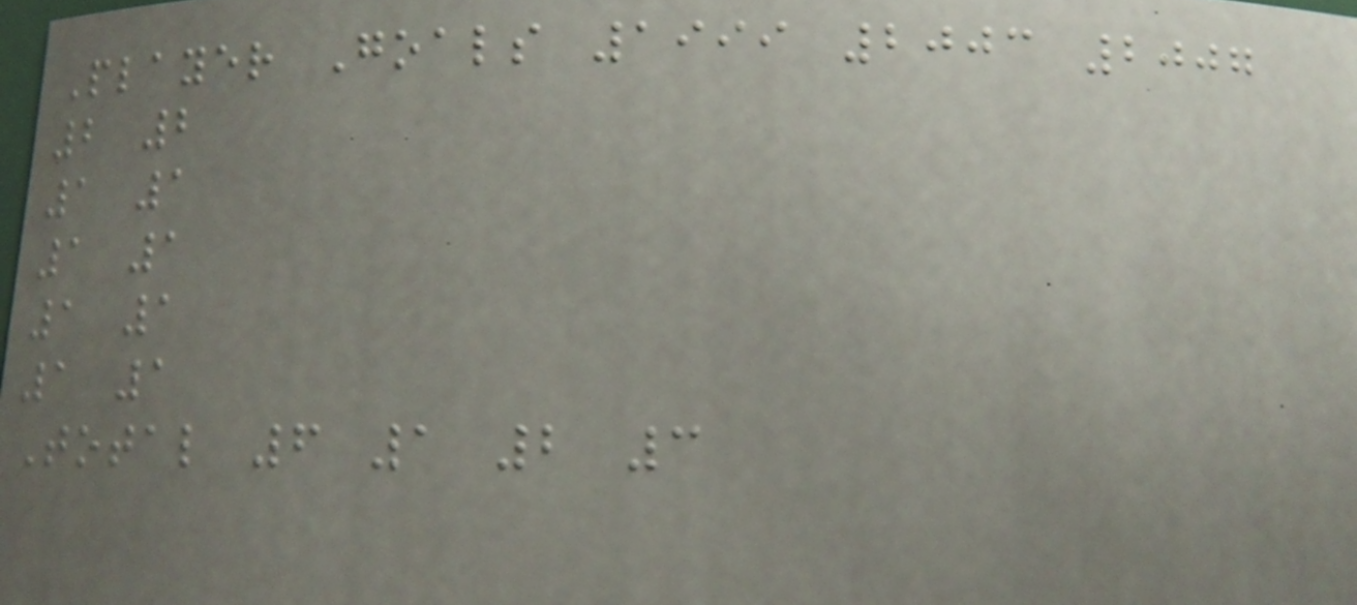Player Goals 1999 2003 2007
2 2
1 1
1 1
1 1
1 1
Total 6 1 2 3
